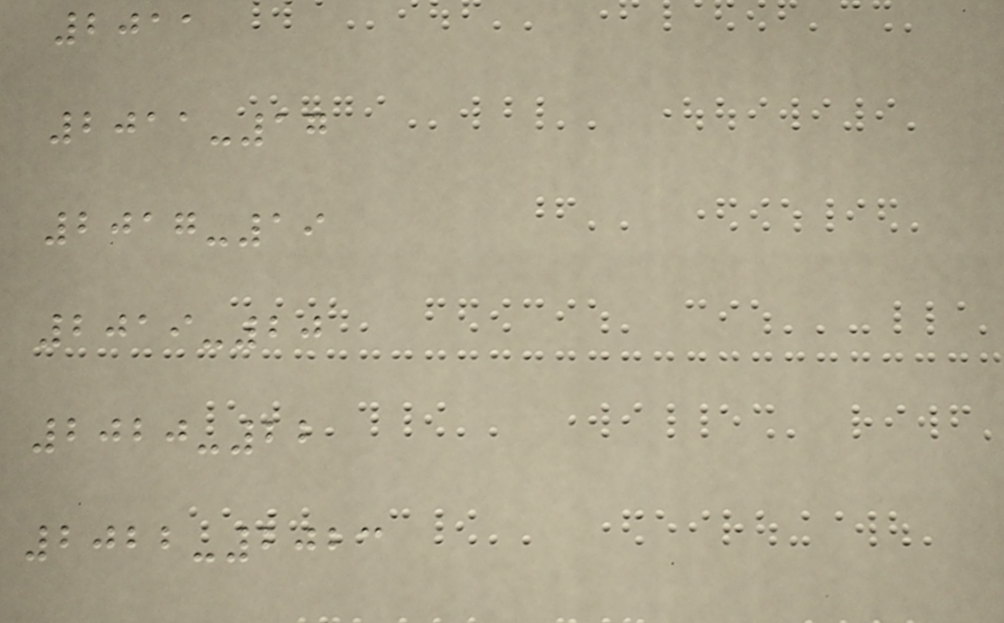2011
2011-17
2017-19
2019-20
2020-22
2022-2023
